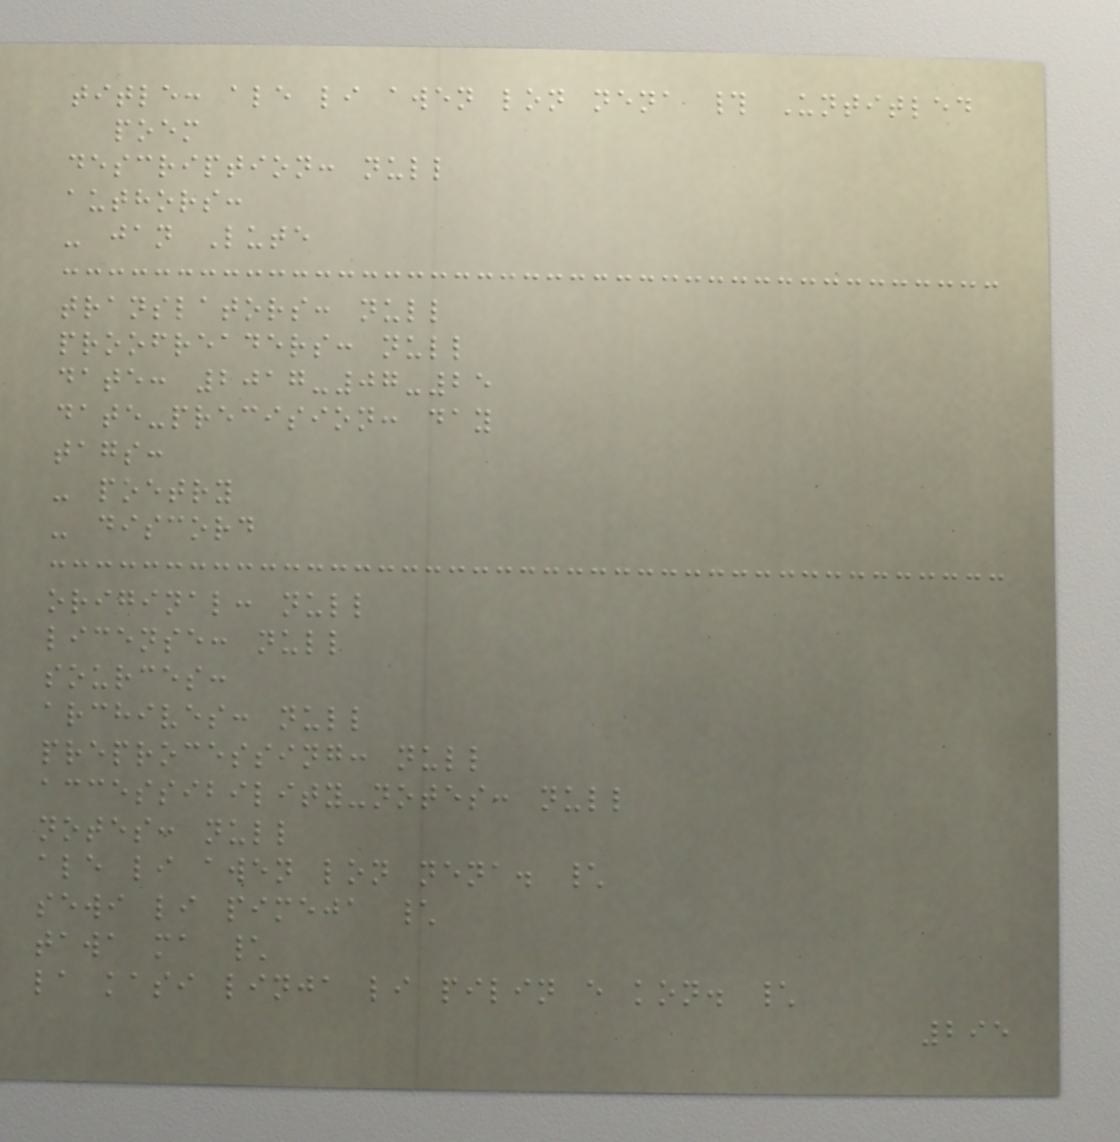title: ale li awen lon nena # Untitled
poem
description: null
authors:
- jan Lute
translators: null
proofreaders: null
date: 2017-07-25
date-precision: day
tags:
- poetry
- discord
original: null
license: null
sources:
archives: null
preprocessing: null
accessibility-notes: null
notes: null
ale li awen lon nena. \
sewi li pimeja \
tawa ma \
la kasi linja li pilin e kon. \
295
